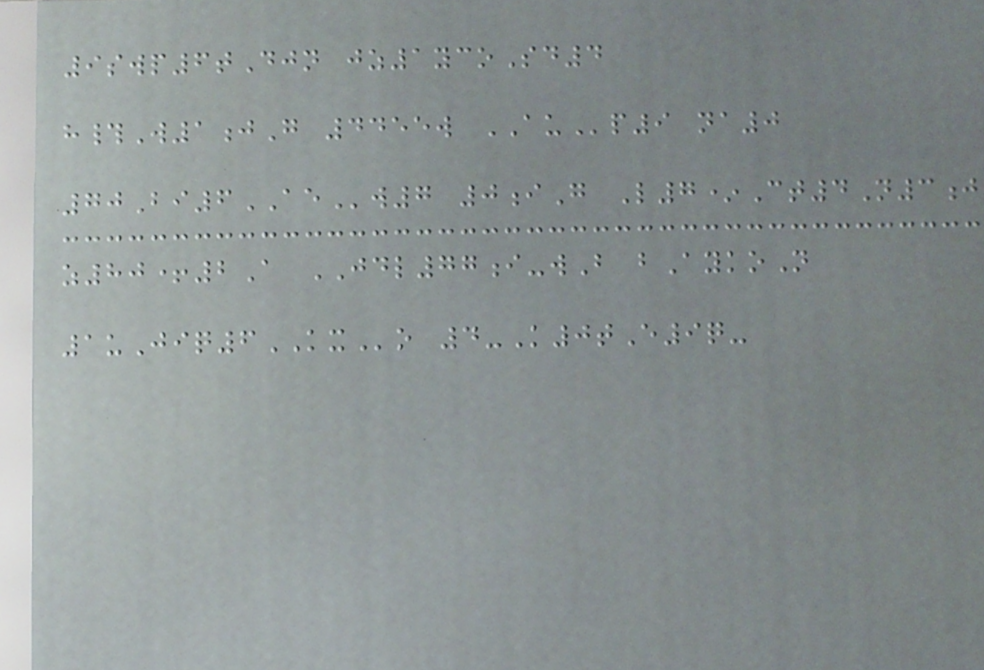9swp6tDjn jz1ycoSd4
h#W1jG 4455w AUp9 na0
70Bi6AEw7 0iG L7*Ct4N3j
z80+2A JDL77i-wB bAykoN
1uJiq6KXo 4-K0tE9q-
